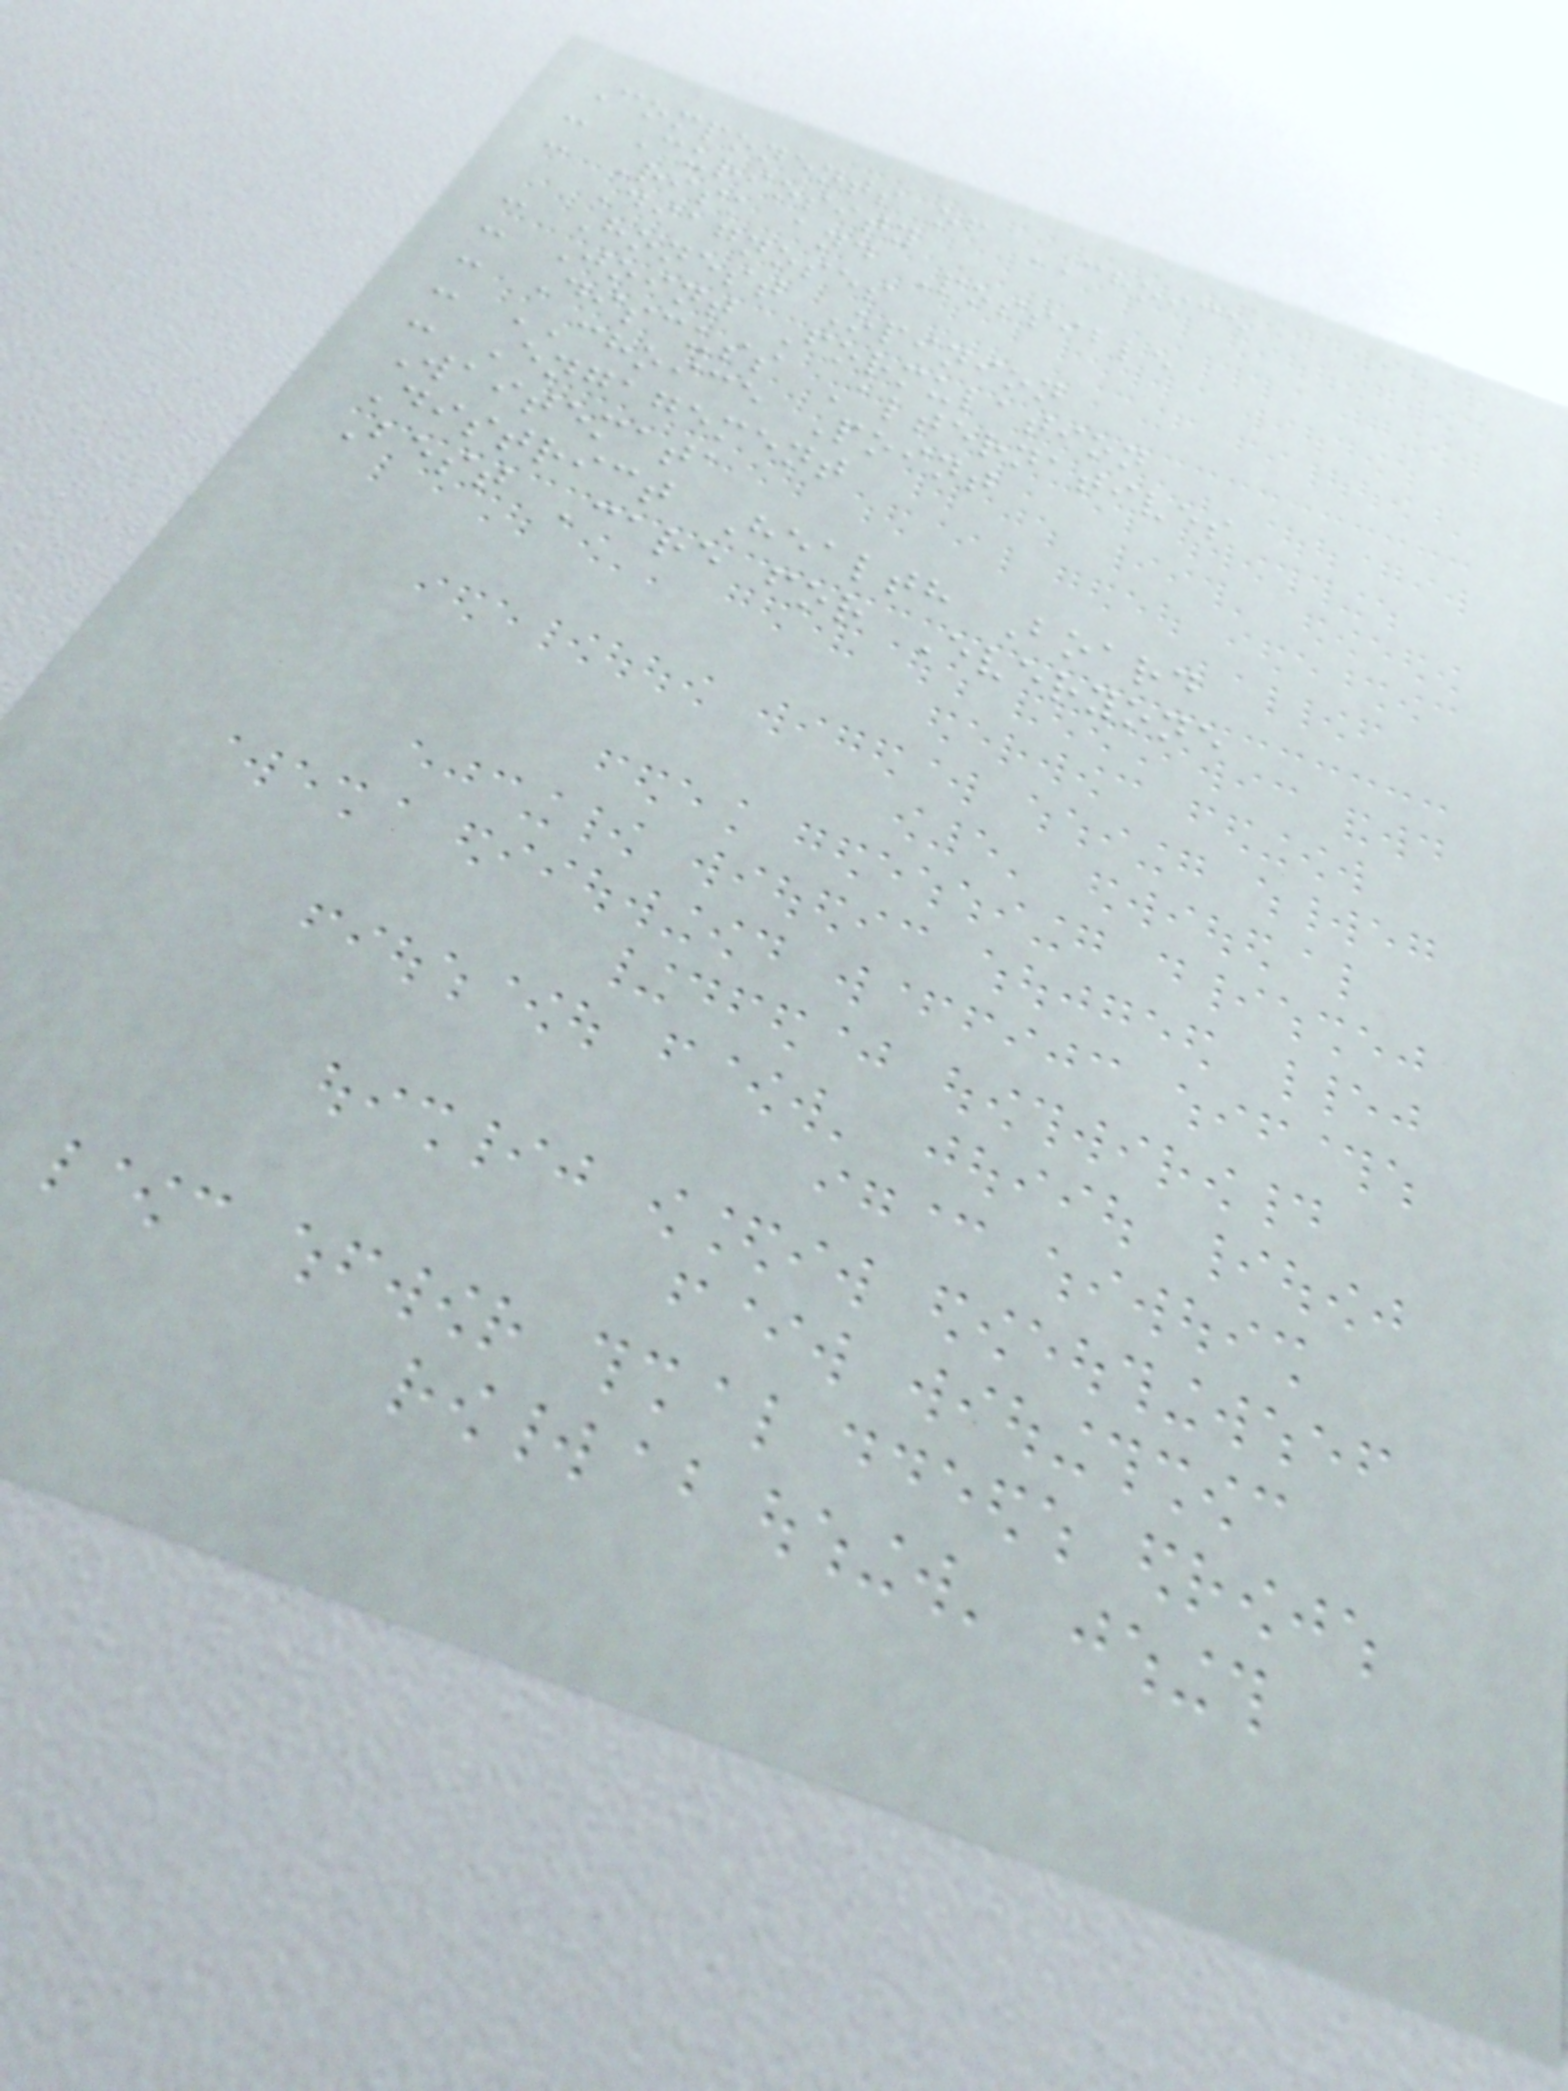Components of CHOICE
- Curiosity
- Risk and Possible
Diagnoses
- Honest Opinion
- Joint Formulation
- Discuss Alternatives
- CHOICE Point
- Engagement
Waitemata
District Health Board
Best Care for Everyone
